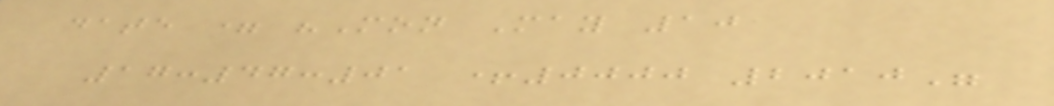date = "Mon May 10
17:47:01 +0000 2010"
